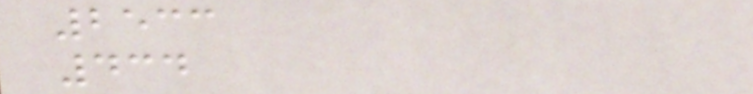2533
434
